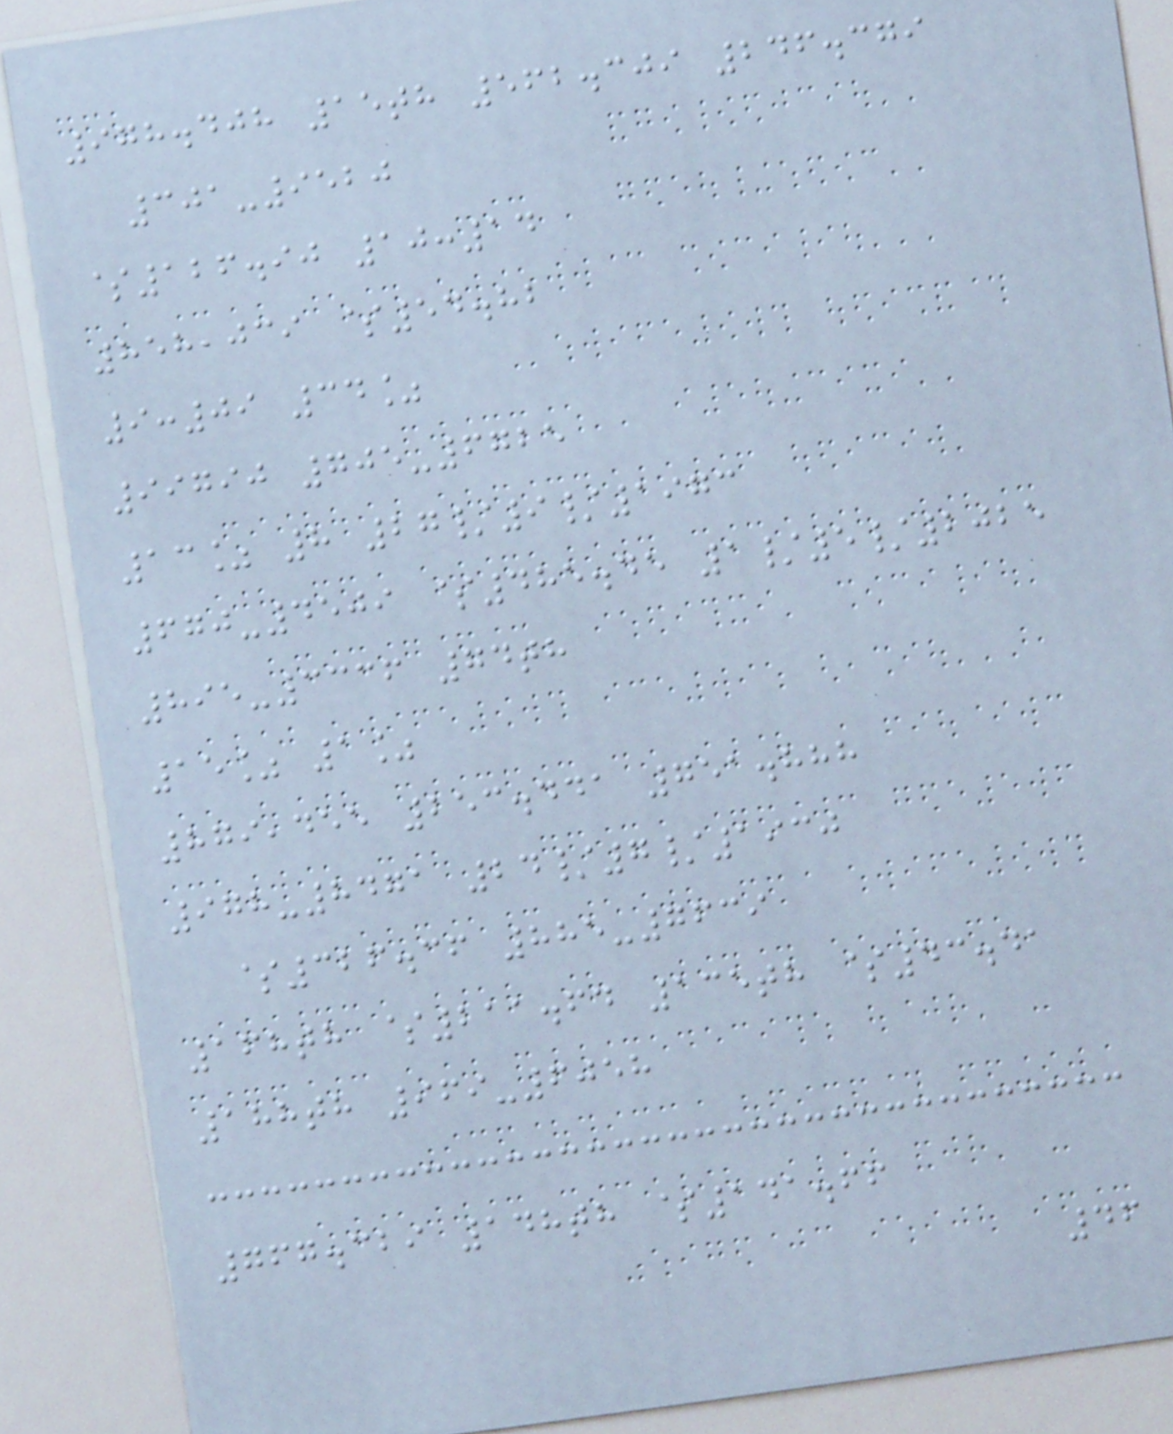978.408 15th 562.309 246.379
301-9520
$126.90 10:14
858,039 $54.82
9:09 34%
99790 705-6725
13% 8 27/9/1973
670-4509 $485.45 1/5/2025
895-3336 74th
15% 1%
879,455 253.441 751.888
978-8471 24/7/1930
$326.36 885-7639
168th $211.64 135th $43.41
188th 969-6058
767.329 148th $141.66
46
